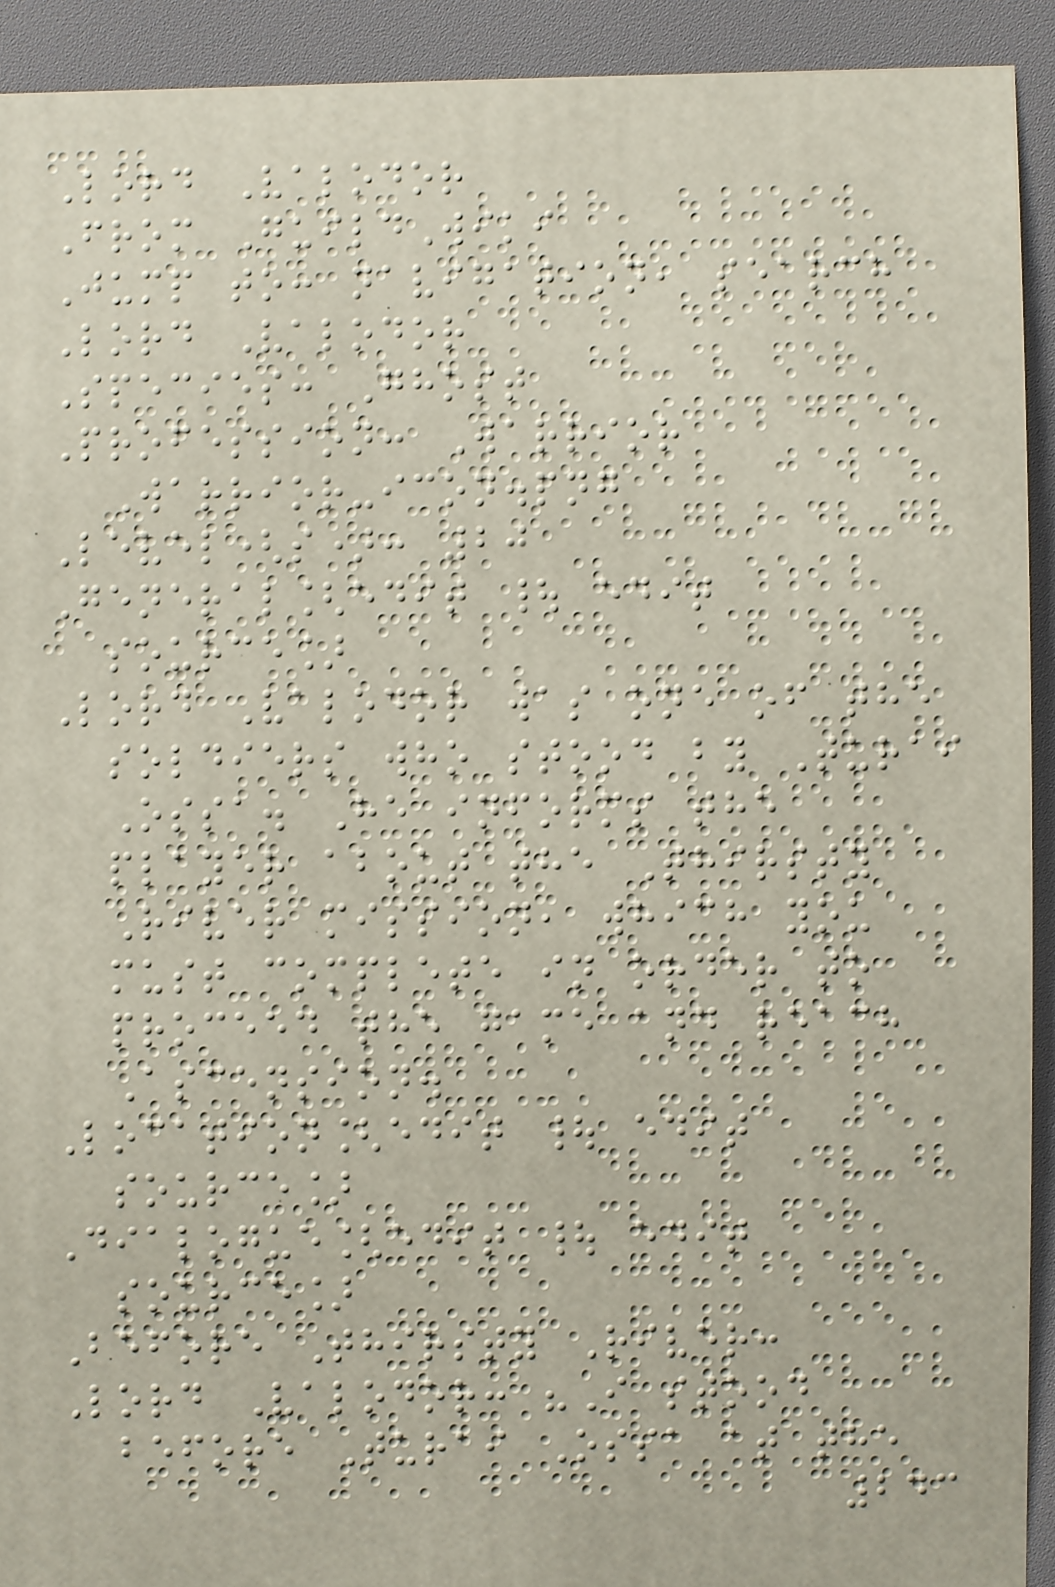Lord Valodor
From GuildWiki
Jump to: navigation, search
Lord Valodor
Species: Ghost
Profession: Warrior
Warrior-icon.png
Level(s): 20
General[edit | edit
source]
Lord Valodor was one of the
soldiers who stood by Turai
Ossa. He informs the
player about the Thirsty
River mission, which you
must complete in order to
proceed the game and reach
Ascension.
Location[edit | edit
source]
Dialogue[edit | edit
source]
Before Thirsty River:
Lord Valodor: "I stood
before Turai Ossa at the
243
